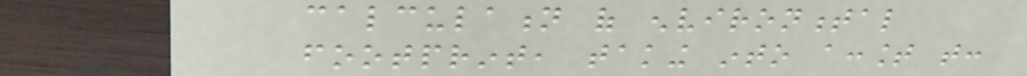calculation of environmental
footprint, taking into account that:
